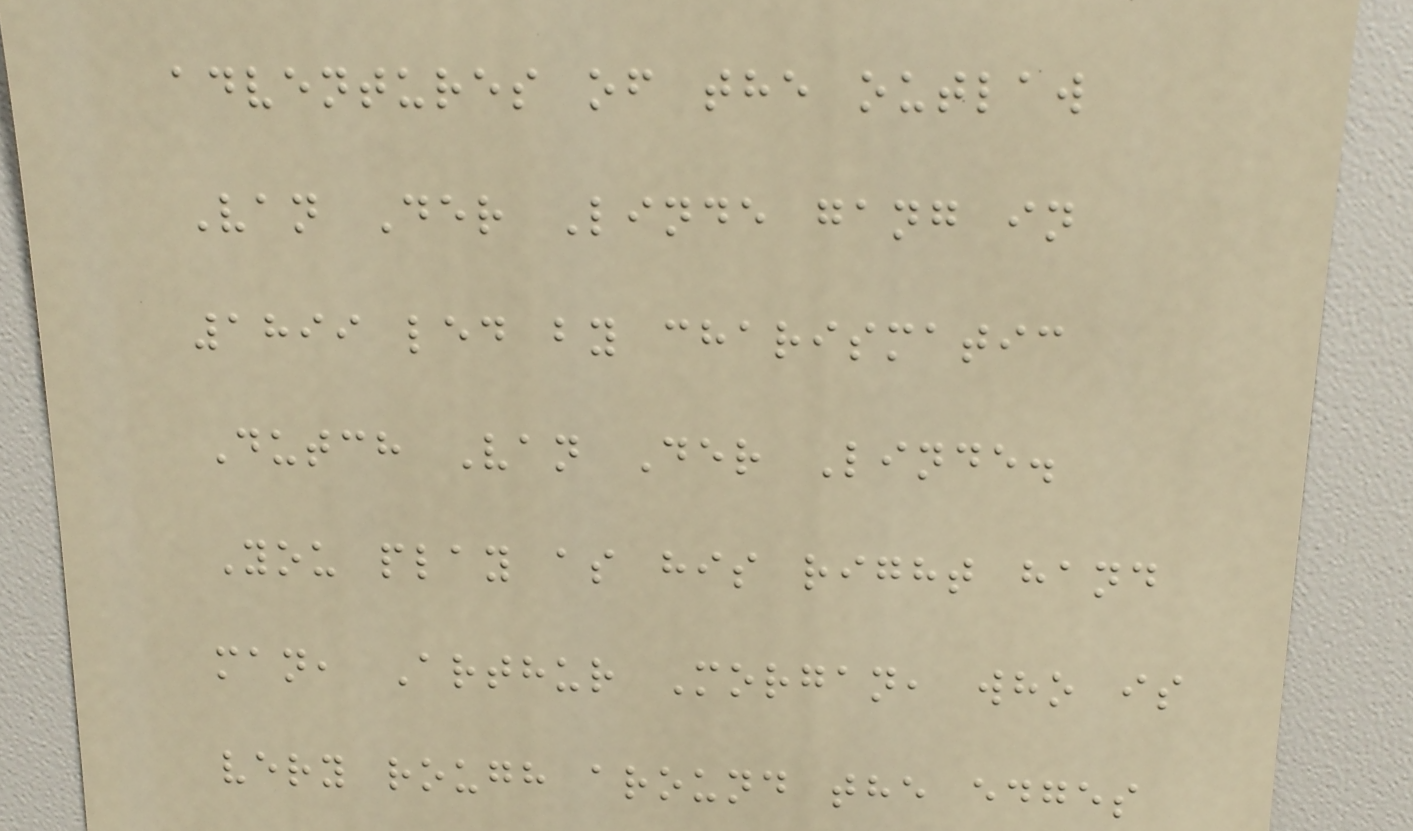adventures of the outlaw
Van Der Linde gang in
1899 led by charismatic
Dutch Van Der Linde.
You play as his right hand
man, Arthur Morgan, who is
very rough around the edges
